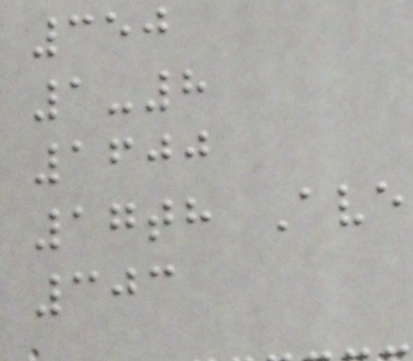350
1-8
1600
17th Ave
303
